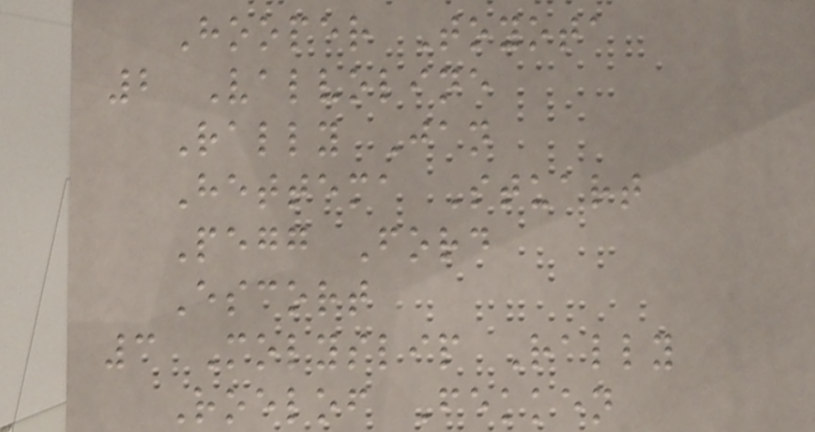Hooper Toyota
2 Valvoline
Rally Jan
Hettema Stuart
Pegg Ford
Escort
3 Molyslip Rally
Roelof Fekken
